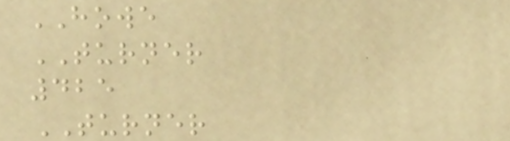HOWE
TURNER
425
TURNER
